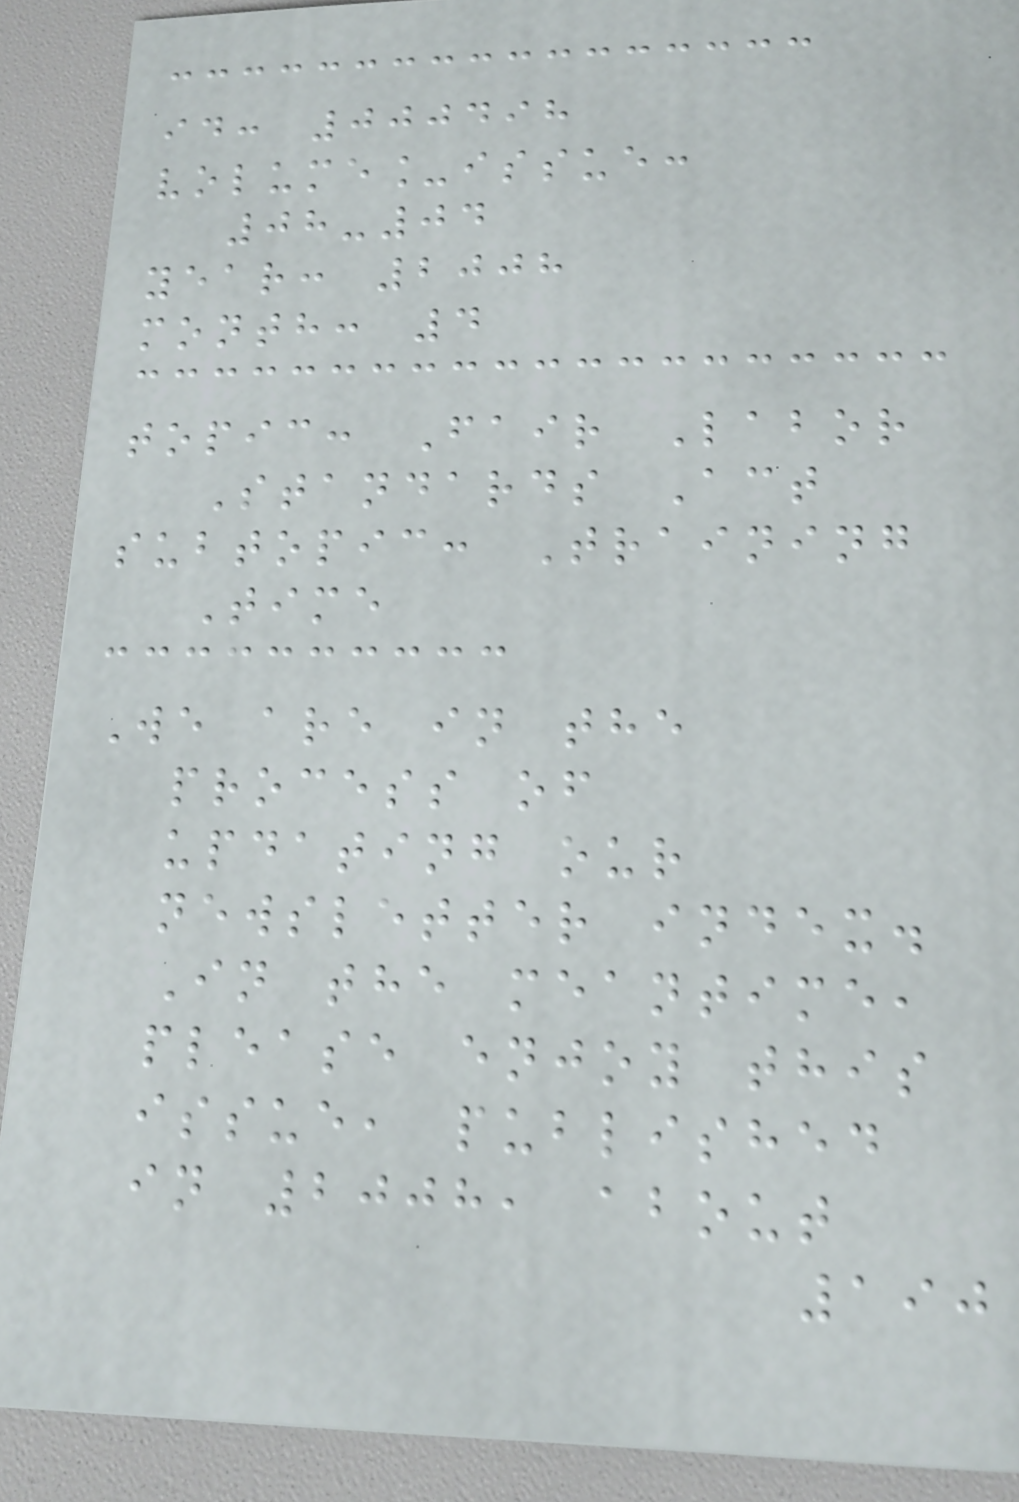id: 000498
volume_issue:
08-04
year: 2008
month: 4
topic: Fair Labor
Standards Act
subtopic: Training
Time
We are in the
process of
updating our
newsletter index.
In the meantime,
please enjoy this
issue, published
in 2008, about
190
